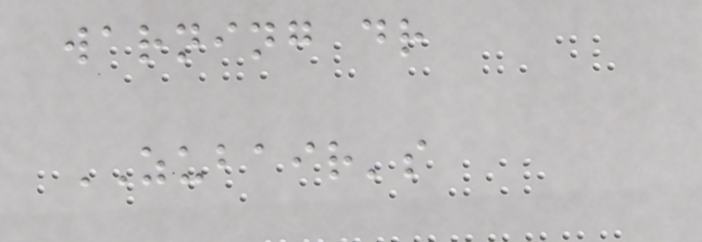warning dr
ZUBAIR's
